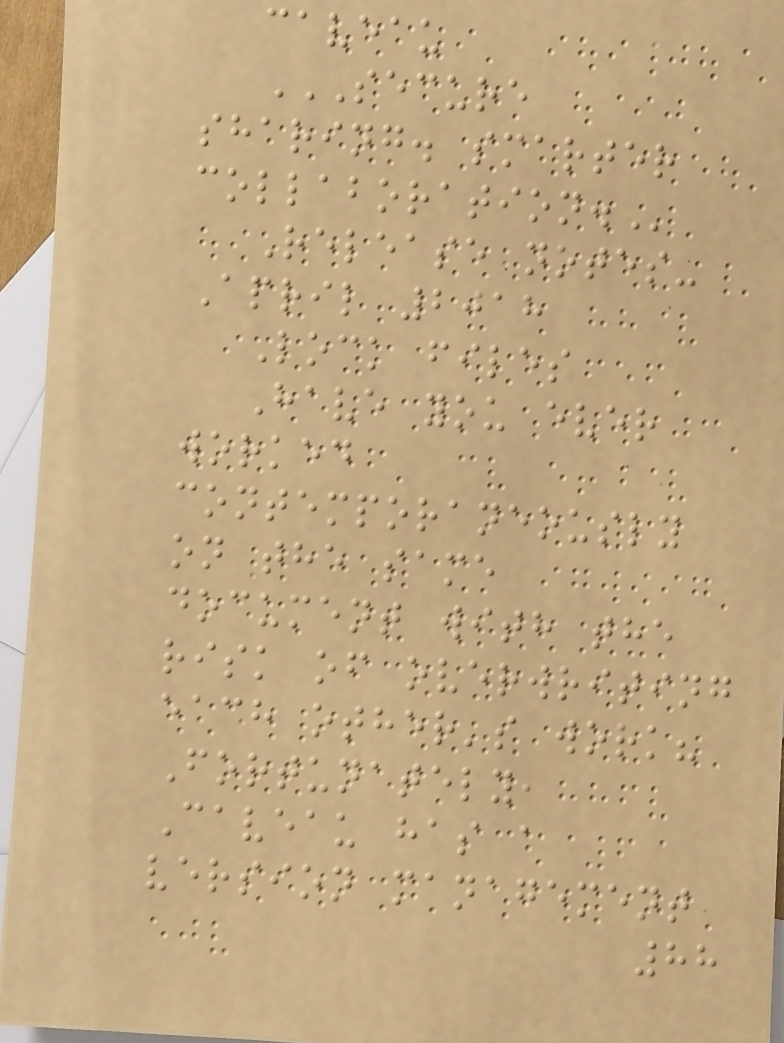caveau
SECURE
SHARING. SMARTER
COLLABORATION.
Release notes-
April 2018
Lock files
Have you ever
worked
contemporaneously
on the same
document with the
risk of overwriting
each other's work?
Fortunately,
Caveau has a
version management
88
